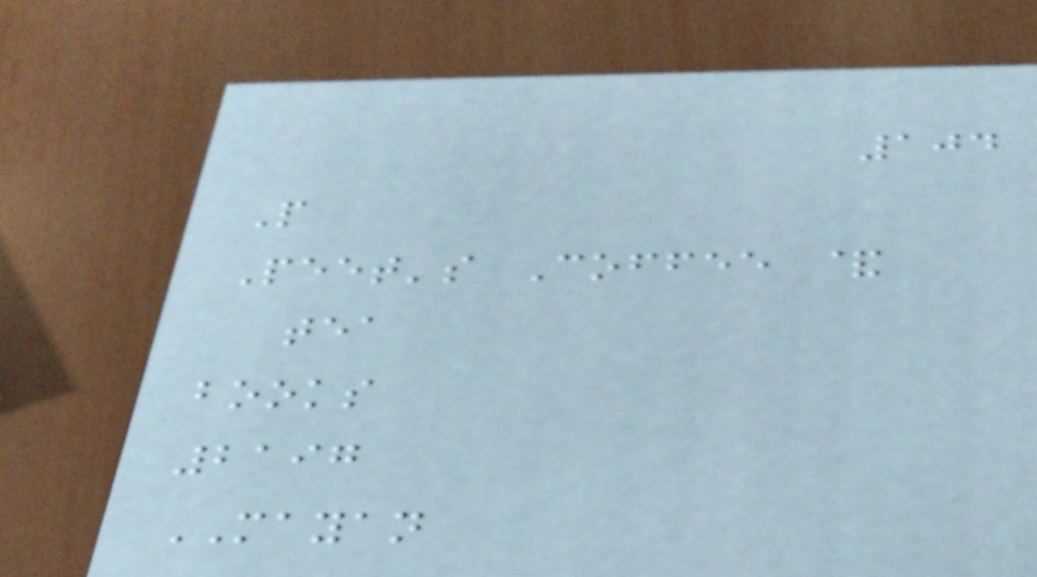104
P
Peet's Coffee &
tea
books
2197
MAYAN
